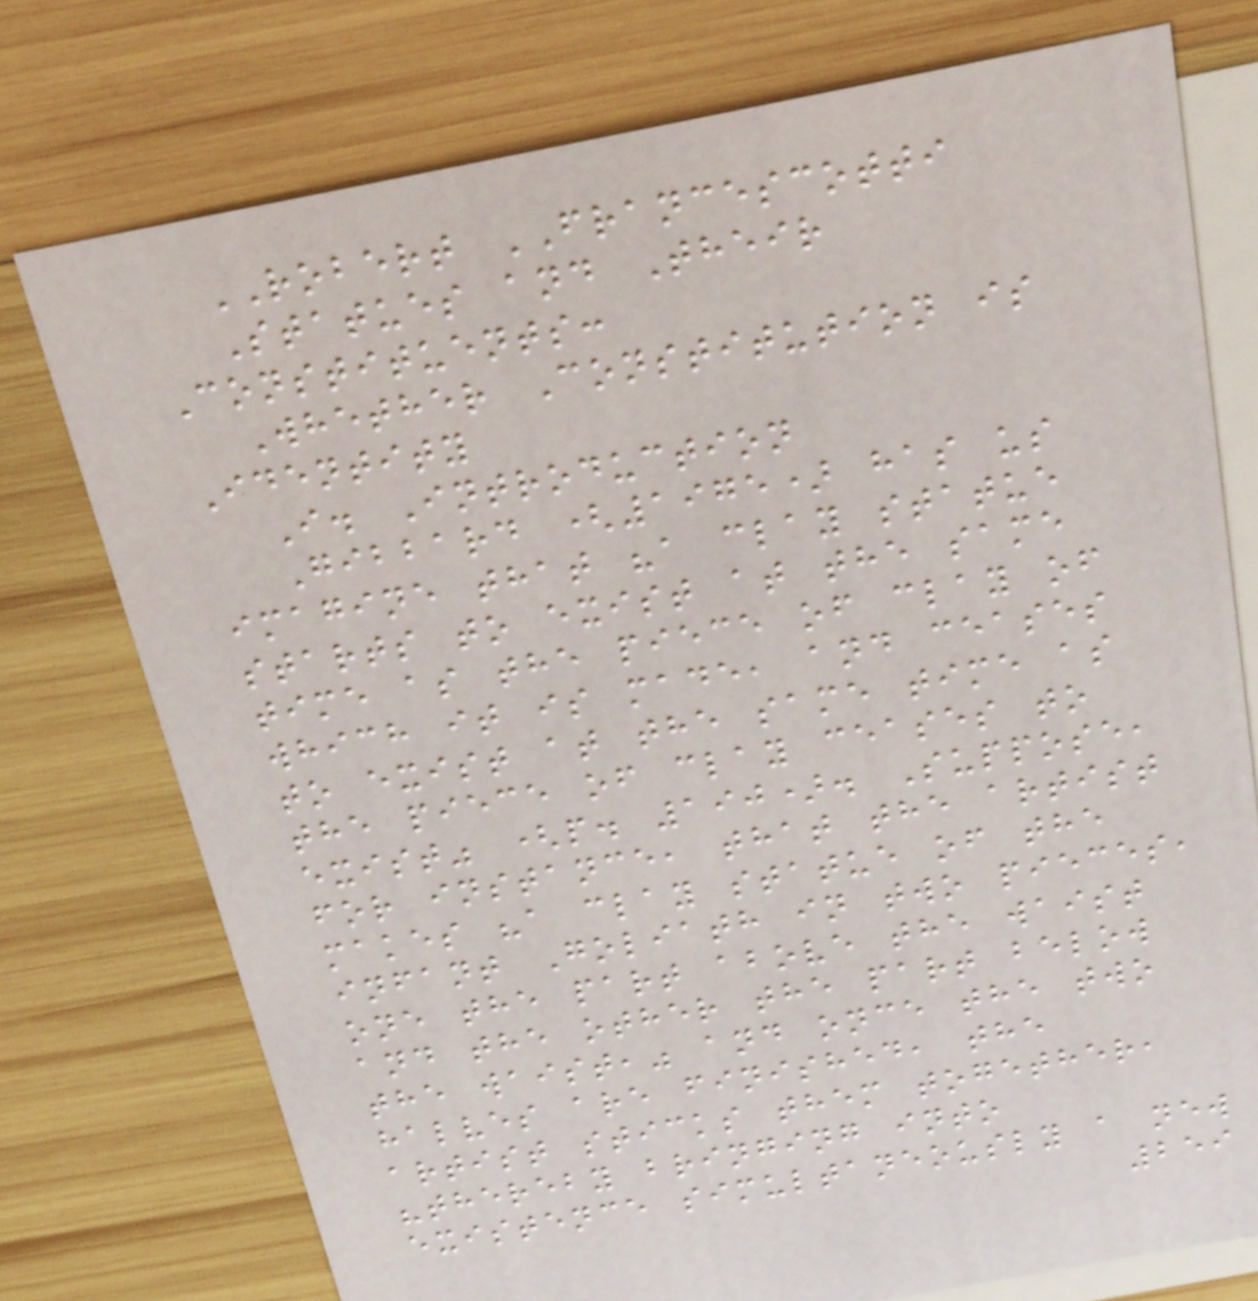ROBERT FRANCESCOTTI
Statues and Their
Constituents:
Whether Constitution is
Identity
I. Introduction
Gibbard (1975) has us
imagine that "a clay statue
starts to exist at the same
time as the piece of clay of
which it is made, and ceases
to exist at the same time as
the piece of clay ceases to
exist" (p. 190). Suppose,
for instance, that the artist
makes "a clay statue of the
infant Goliath in two pieces,
one the part above the waist
and the other the part below
the waist," and once the two
halves are finished, the
artist sticks them together,
"thereby bringing into
existence simultaneously a new
259
